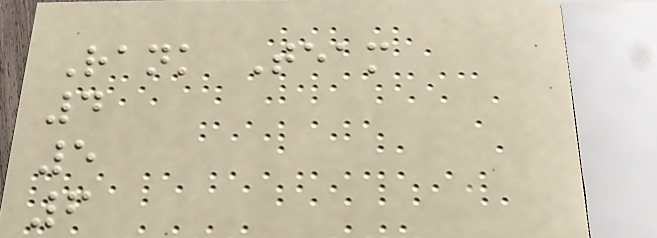Rank Team
4
5
6
